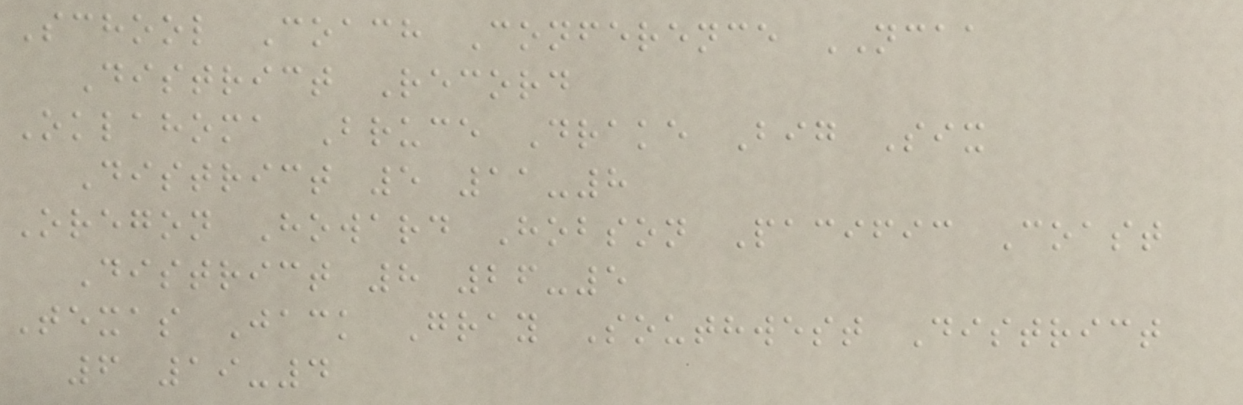School Coach Conference NCAA
District Record
Oklahoma Bruce Drake Big Six
District 5 11-8
Oregon Howard Hobson Pacific Coast
District 8 26-5
Texas Jack Gray Southwest District
6 19-4
